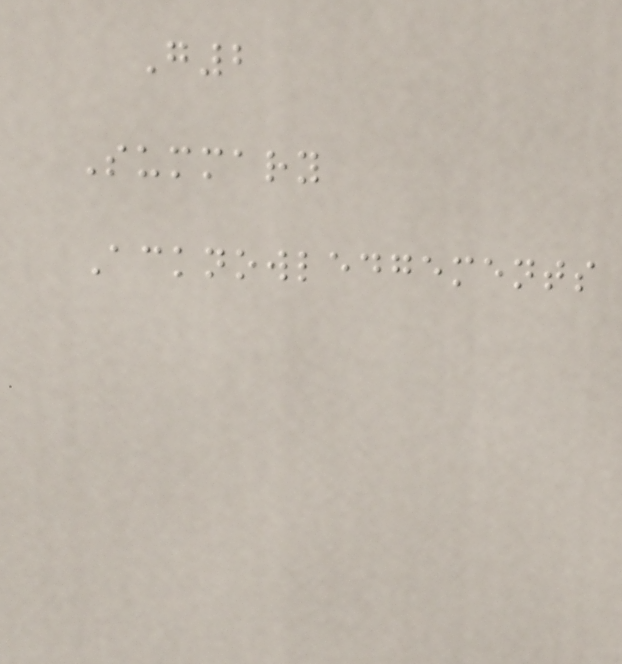G2
Summary
Acknowledgements
